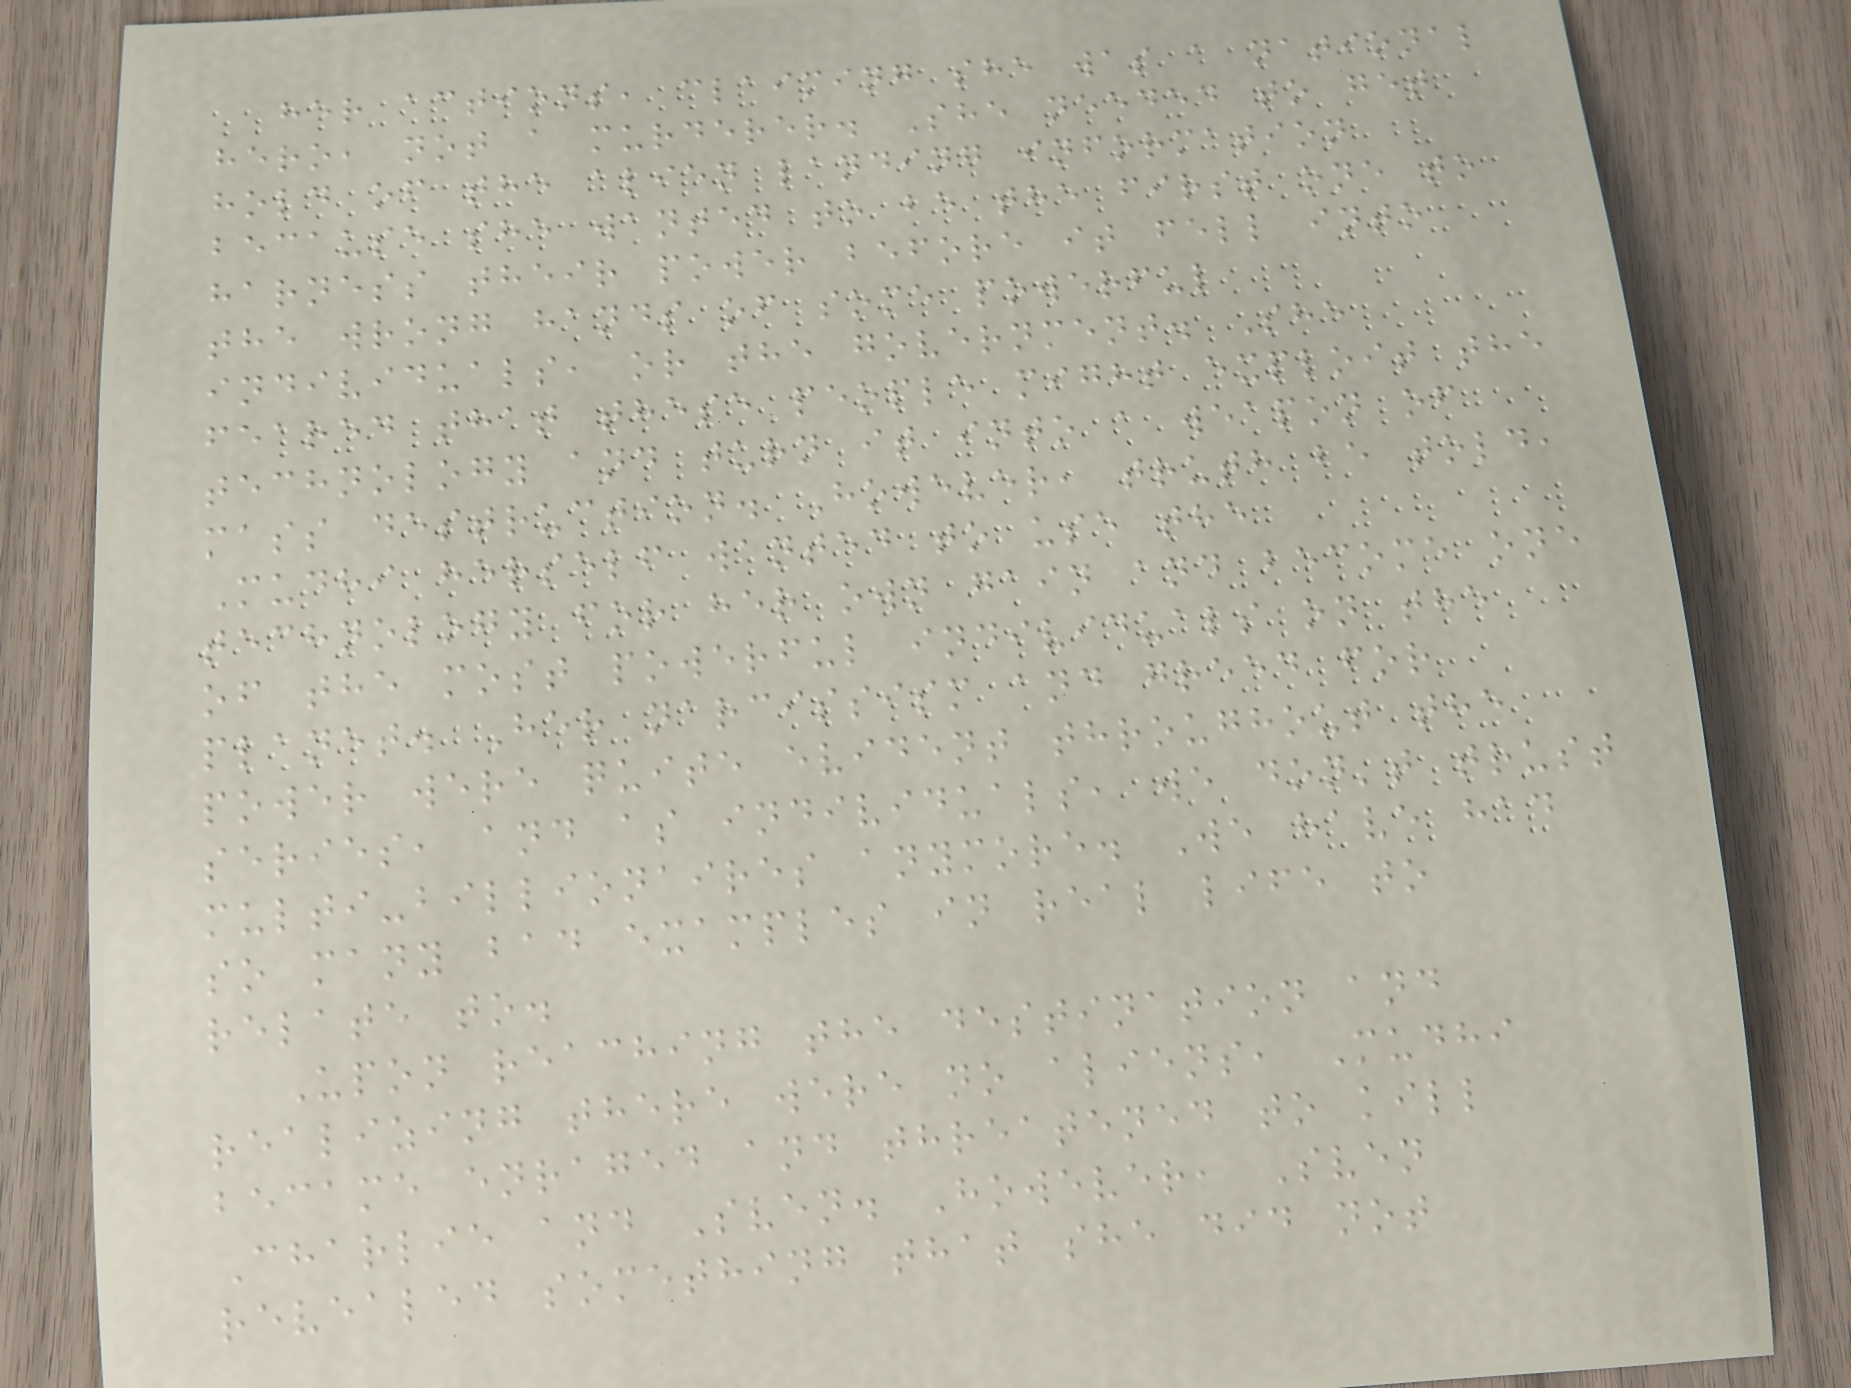her actions, claiming she was a national
hero, not a murderer. She needed to get
hold of the alien landing information
because she wanted to be the first one to
harness their power before it fell into
the wrong hands of some powerful
individuals, or the government. She
feared that these people might exploit the
technology and turn it into a weapon of
mass destruction. However, truth be told,
Mudhi herself wanted to use the
technology for her own gain and become one
of the most powerful individuals on the
planet. Her narcissism and greed for
power were quite evident throughout the
series, and as individuals, we don't trust
multi-billionaires anymore. We have had
so many bad examples in real life to
relate to.
Upon reaching the destination and
realizing there were no aliens, Mudhi
became enraged and threatened to kill
Charlie and Sven. However, Sven
revealed something that she did not
